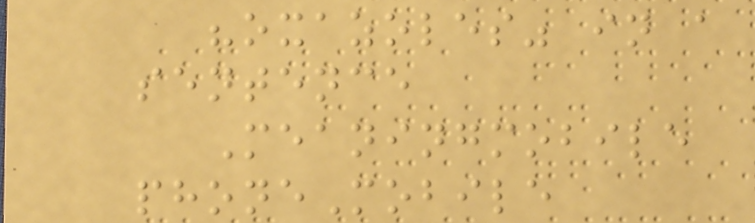"oxazoles" in a
sentence
Meaningmobile
phoneMobile
